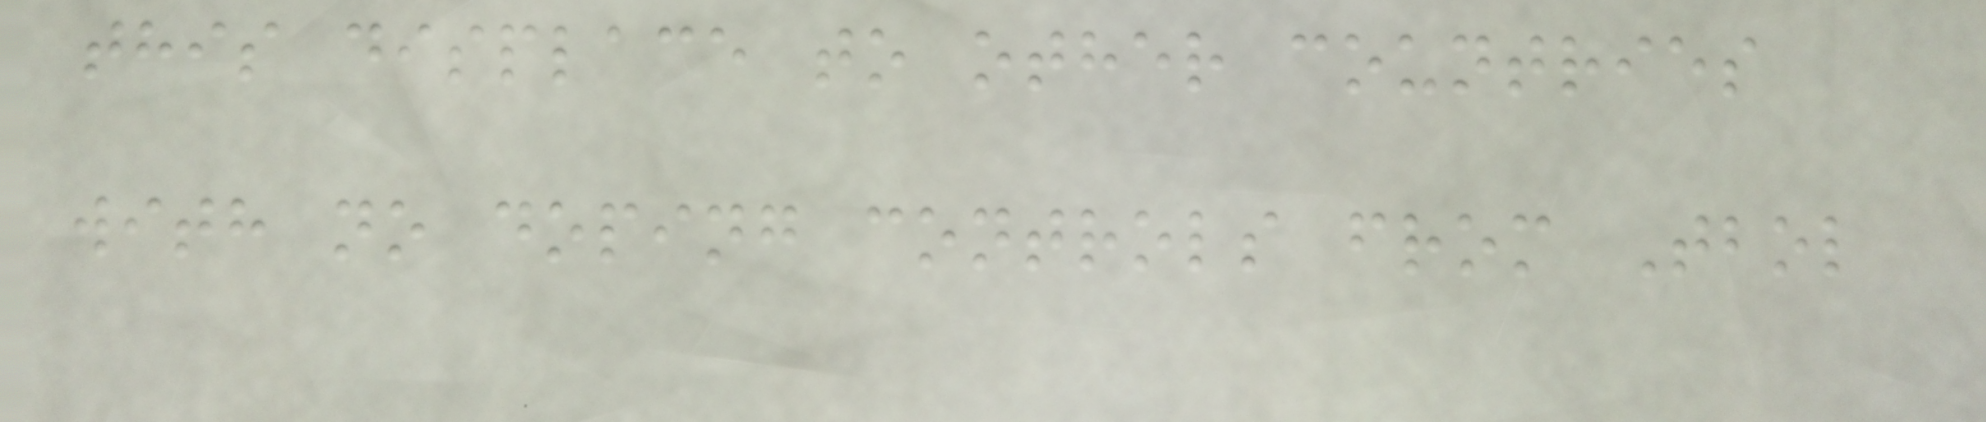this displace to other countries
with no doping controls from Tbol
